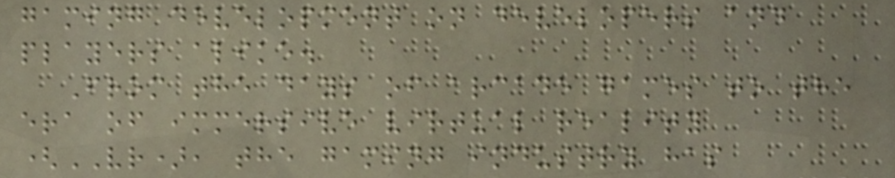gaming development on developers and
players alike.
From the days of arcade games to the
era of immersive virtual reality
(VR), the gaming industry has
